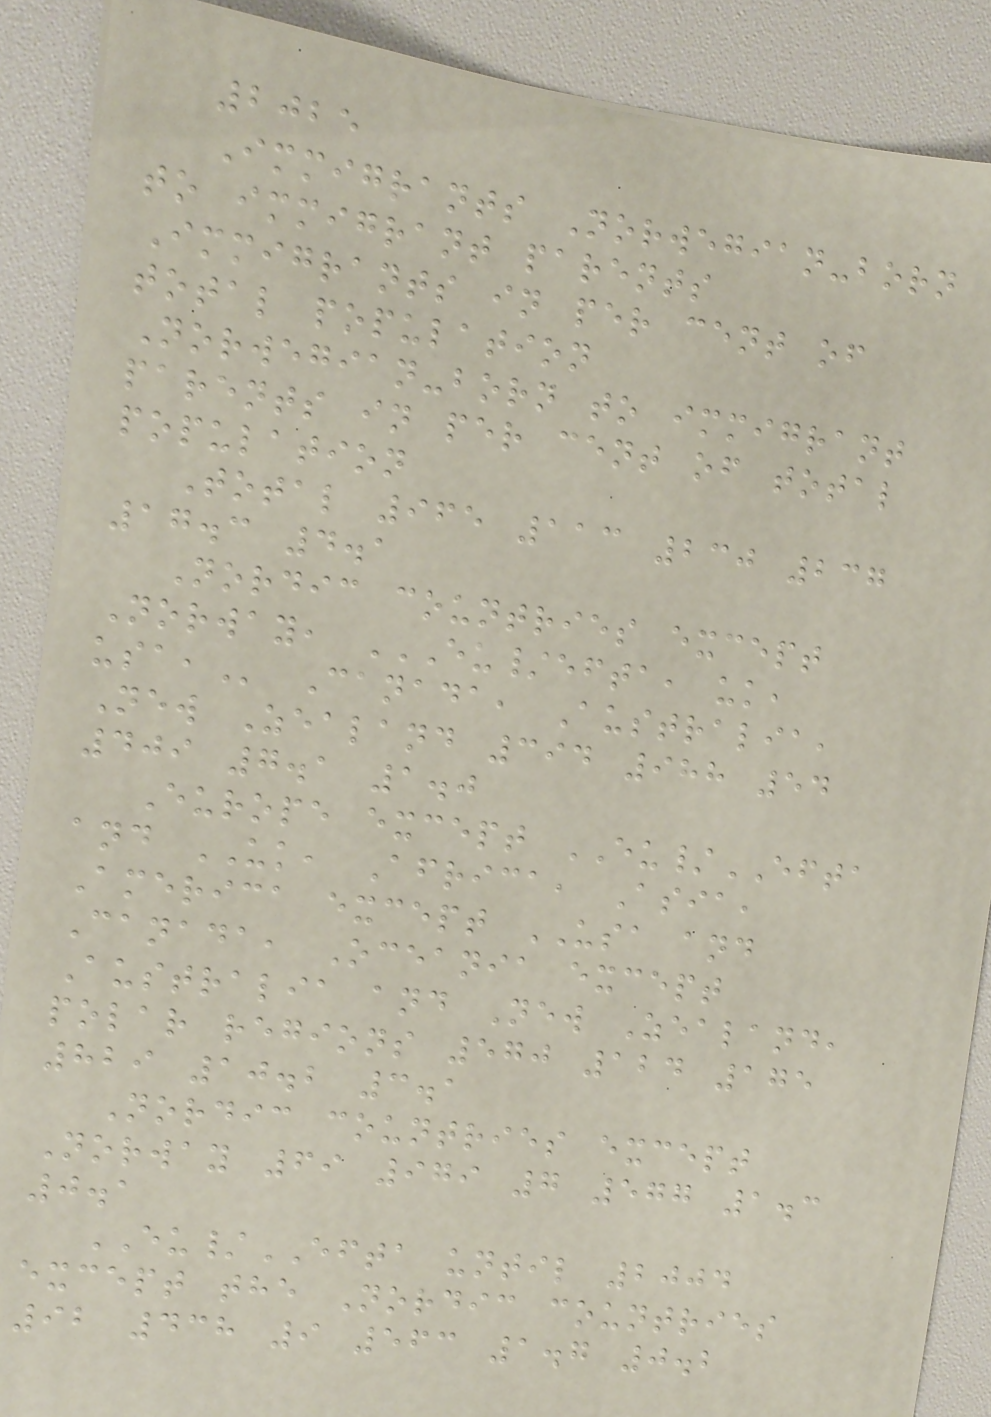2025
Immigrants Norwegian-born
to immigrant parents
Immigrants in per cent of
total population
Norwegian-born to immigrant
parents in per cent of total
population
Total 965 113 230 237
17.3 4.1
Nordic countries except
Norway, EU/EFTA, UK,
USA, Canada, Australia,
New Zealand 394 988 54
409 7.1 1.0
Europe except EU/EFTA
and UK, Africa, Asia,
America except USA and
Canada, Oceania except
Australia and New Zealand,
polar regions 570 124 175
829 10.2 3.1
Nordic countries except
Norway 69 979 7 577 1.3
0.1
EU/EFTA until 2004
except the Nordic countries
92 438 9 563 1.7 0.2
